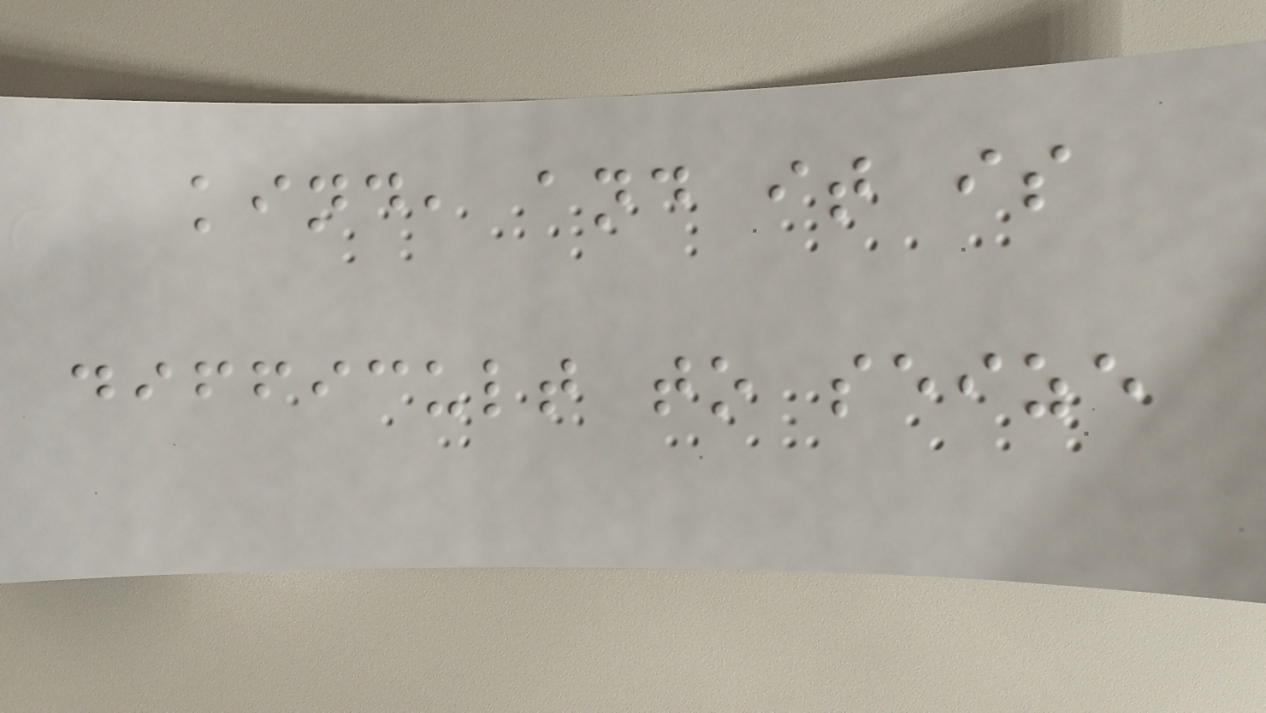kind, and it is
difficult to seize
